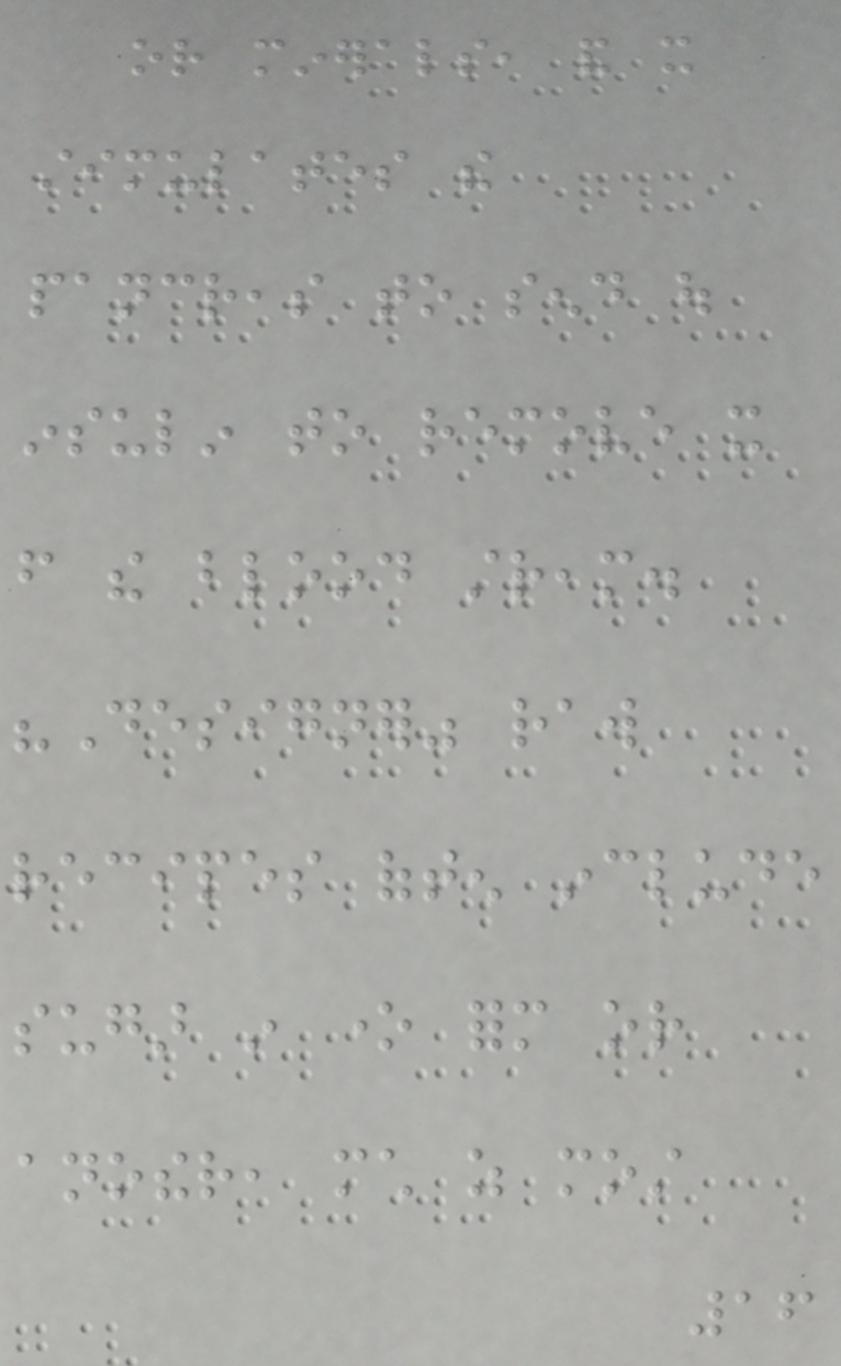or minerals, and it
stimulates the
pancreas to send out
insulin to remove it
from the blood stream.
"Designer" raw
recipes often include
sugar in one form or
another, much as most
16
